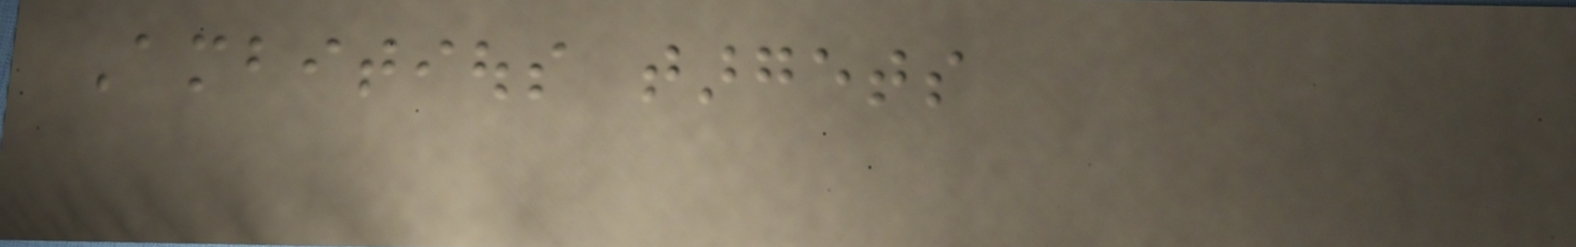Ambitious targets
